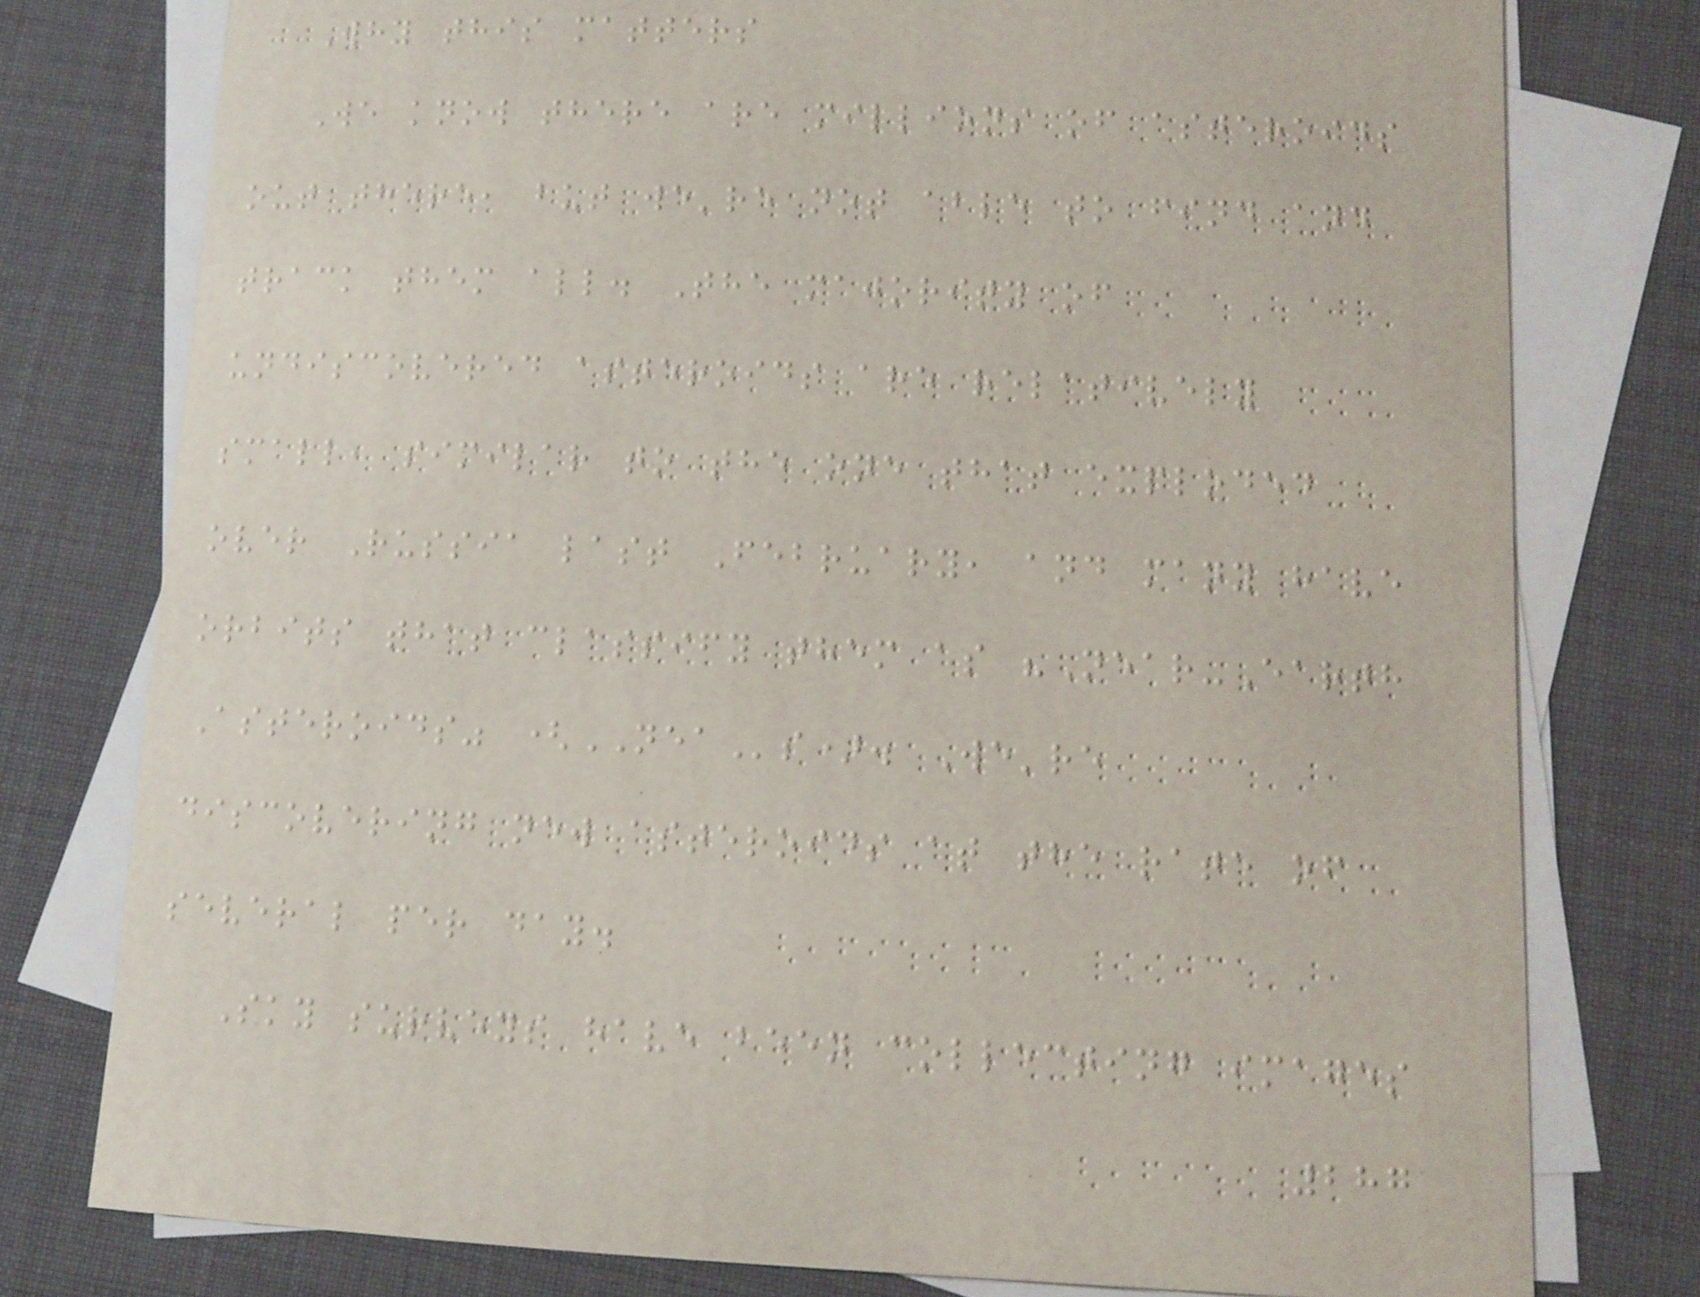Why this matters
We know there are millions of asteroids
out there, but we're not able to find and
track them all. The majority of
undiscovered asteroids are relatively
small, similar to the one that exploded
over Russia last February, and many have
orbits that classify them as "Near-Earth
Asteroids" (NEAs). We're
discovering new asteroids at the rate of
several per day.
Sky surveys have been collecting images
287
